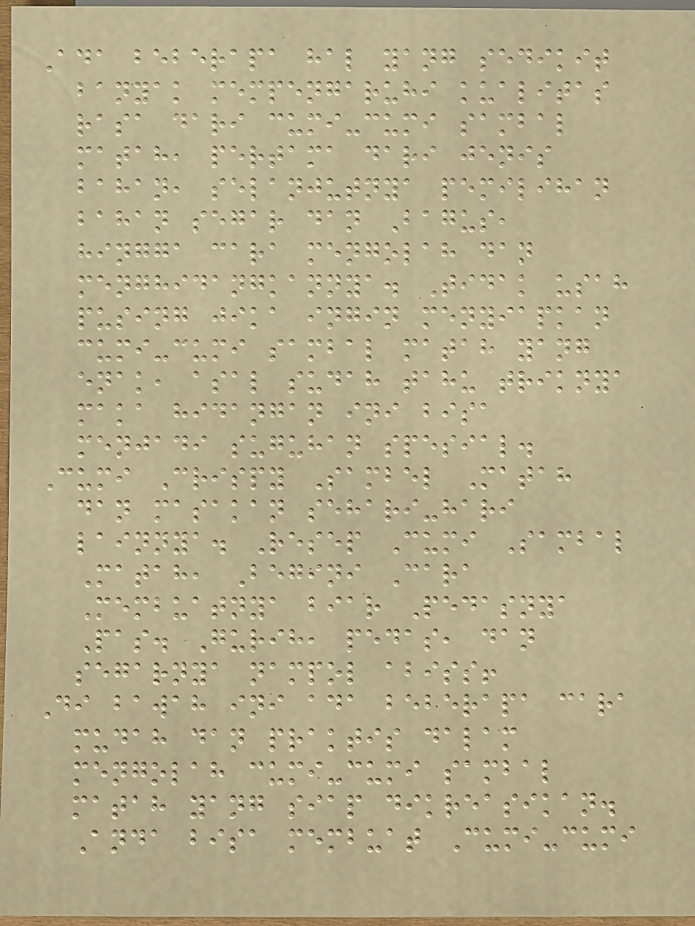Ada beberapa hal yang sedikit
banyak mempengaruhi kualitas
rasa dari cumi-cumi sambal
matah, pertama dari jenis
bahan, selanjutnya pemilihan
bahan segar dan Bagus,
hingga cara mengolah dan
menghidangkannya. Tidak usah
pusing jika ingin menyiapkan
cumi-cumi sambal matah yang
enak, asal sudah tahu triknya
maka hidangan ini bisa
menjadi suguhan spesial.
Cumi Crispy Sambel Matah
dan masakan sehari-hari
lainnya. Resep Cumi Sambal
Matah, Begini Cara
Membuatnya biar Pedasnya
Pas. Gurih, pedas, dan
segarnya nampol abiss!
Di bawah ini ada beberapa cara
mudah dan praktis dalam
mengolah cumi-cumi sambal
matah yang siap dikreasikan.
Anda bisa membuat Cumi-cumi
